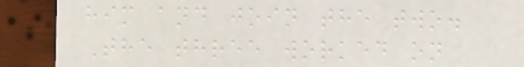him and join the two.
The three worked on
